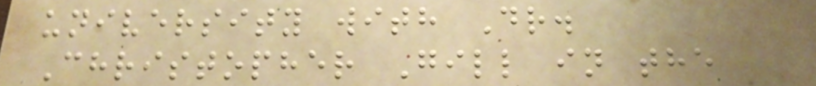university with Dr.
Christopher Gill in the
